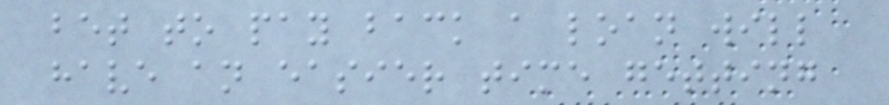bet to pay back a loan will
have an easier time getting
